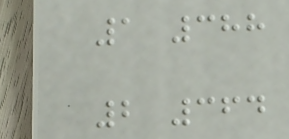1 388
2 364
